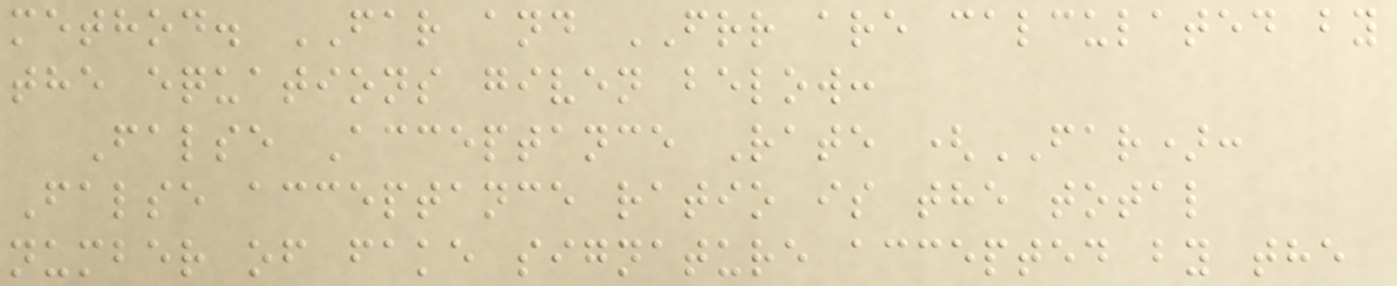method. FAR and FRR are calculated by
the equations given below:
False Acceptance Rate (FAR):
False acceptance ratio is the total
number of fake signature accepted by the
